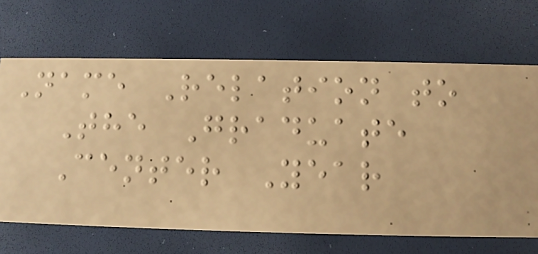Name Relation to
The Graduate
Center Year
